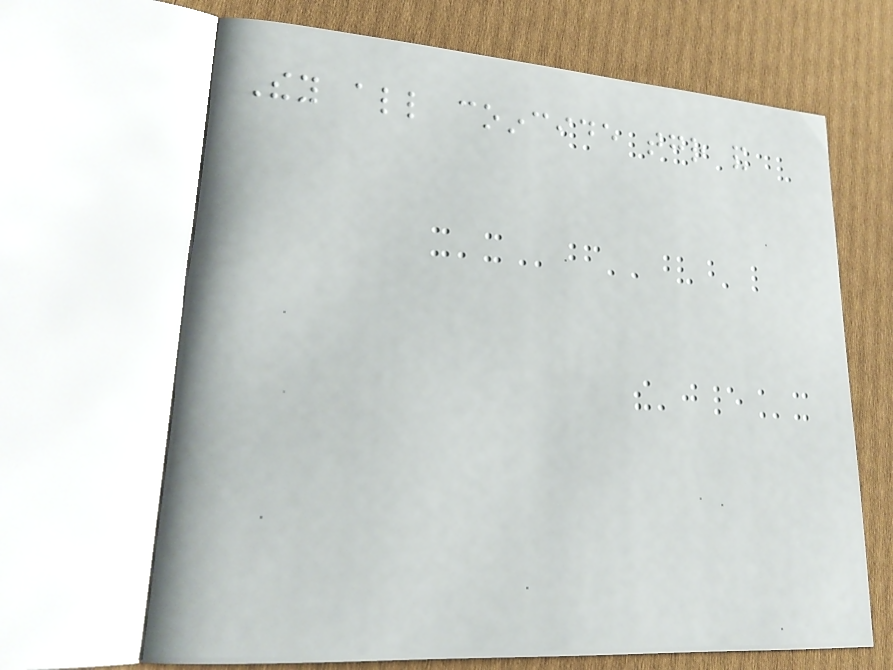They all coincide together and
